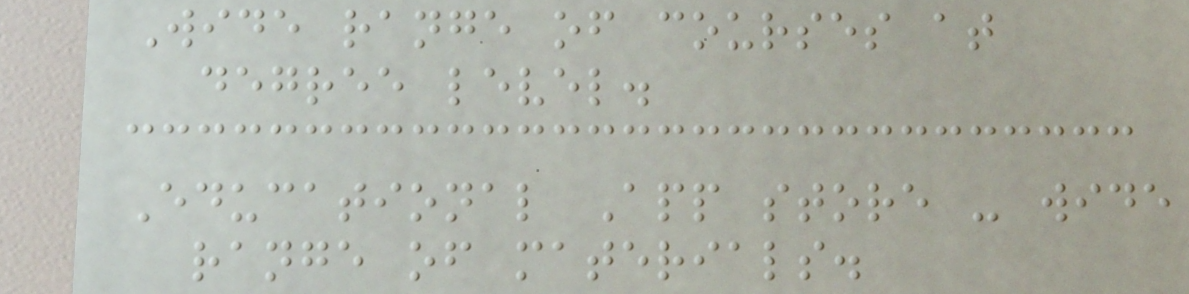Wide range of courses at
degree level.
Educational App store - wide
range of materials.
